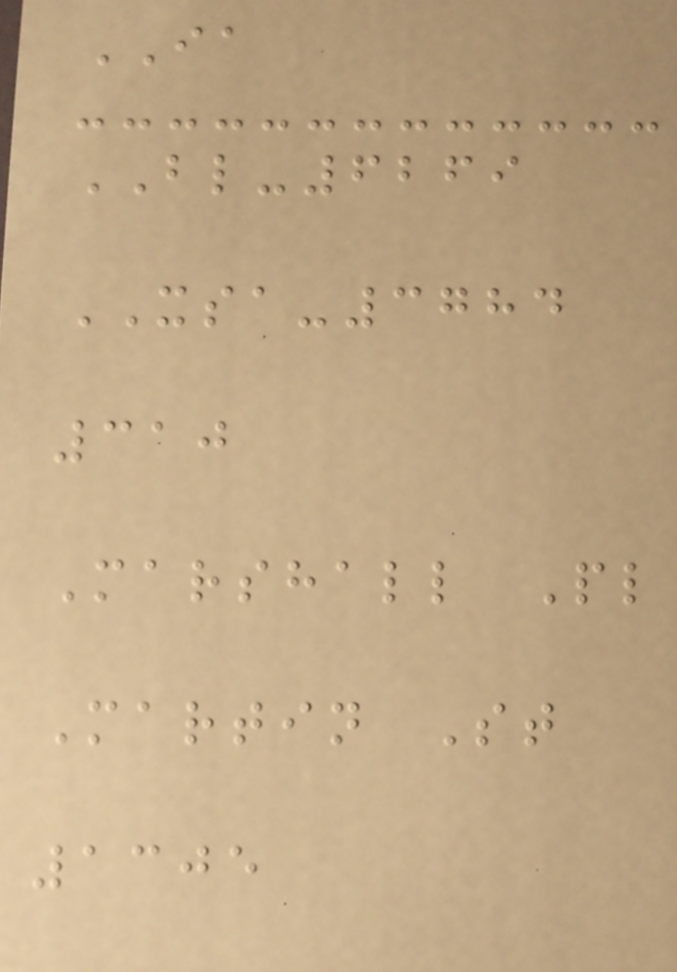IA
BL-6269
XSA-3784
310
Marshall Pl
Martin St
1305
